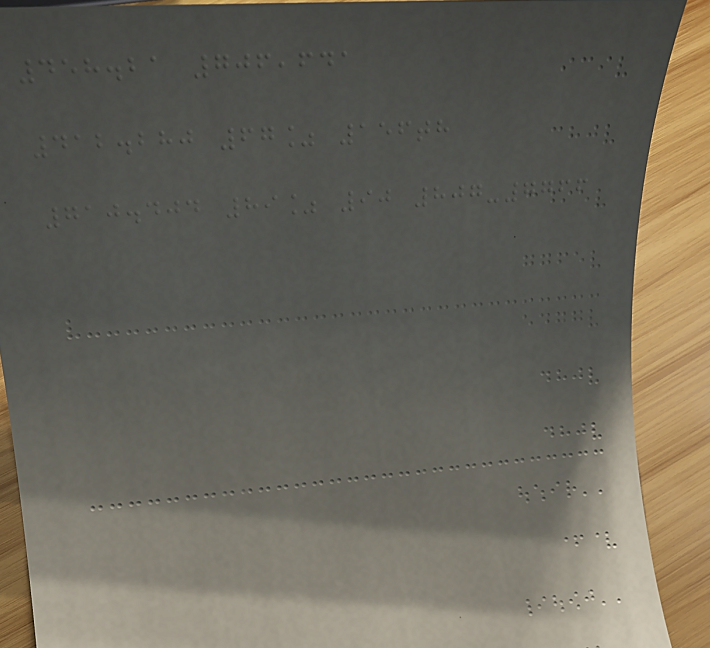458.21 706,641
412.280 67% 156th
710.404 89% 90 807-7766
